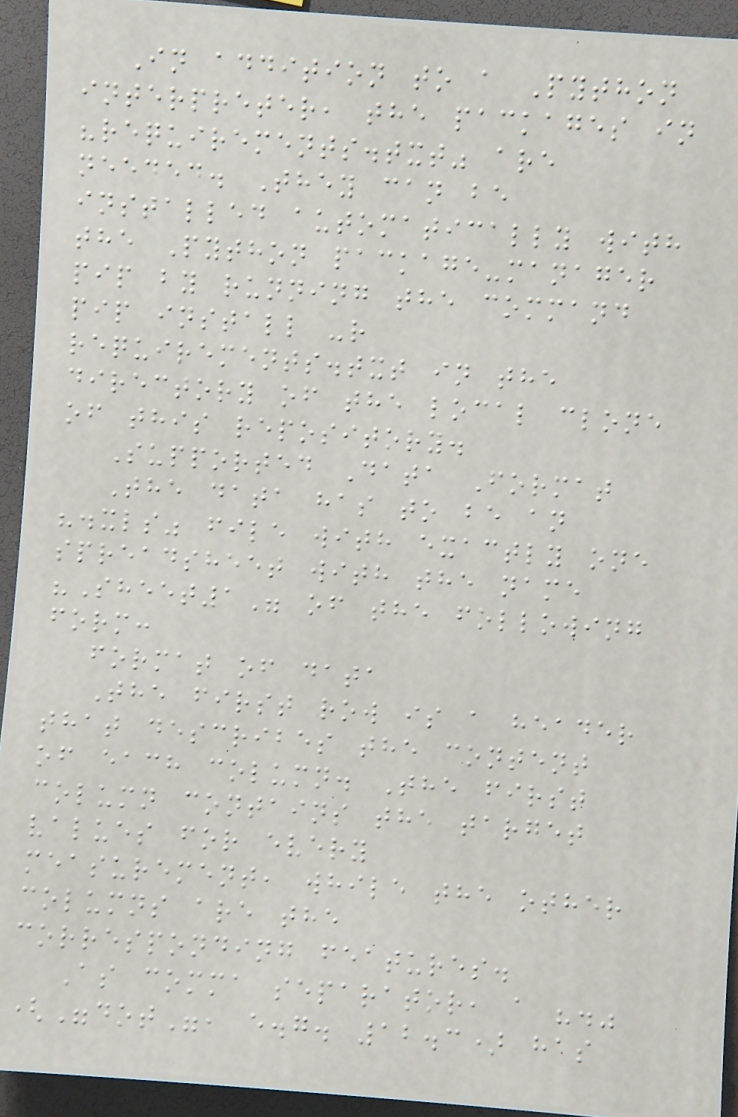In addition to a Python
interpreter, the packages in
"requirements.txt" are
needed. They can be
installed automatically with
the Python package-manager
pip by running the command
pip install -r
requirements.txt in the
directory of the local clone
of this repository.
Supported Data Format
The data has to be an
".xls" file with exactly one
spreadsheet with the name
"Sheet1" of the following
form:
format of data
The first row is a header
that describes the content
of each column. The first
column contains the target
values for every
measurement, while the other
columns are the
corresponding features.
As comma separator, a "."
("dot", e.g. 12.3) has
